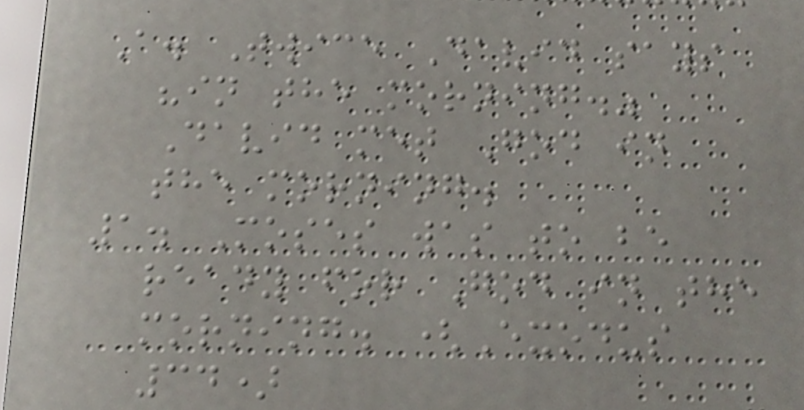A. Twice David says
"in the morning."
David met God in
the morning.
1. Moses was to be
ready for God in the
morning. (Exodus
34)
